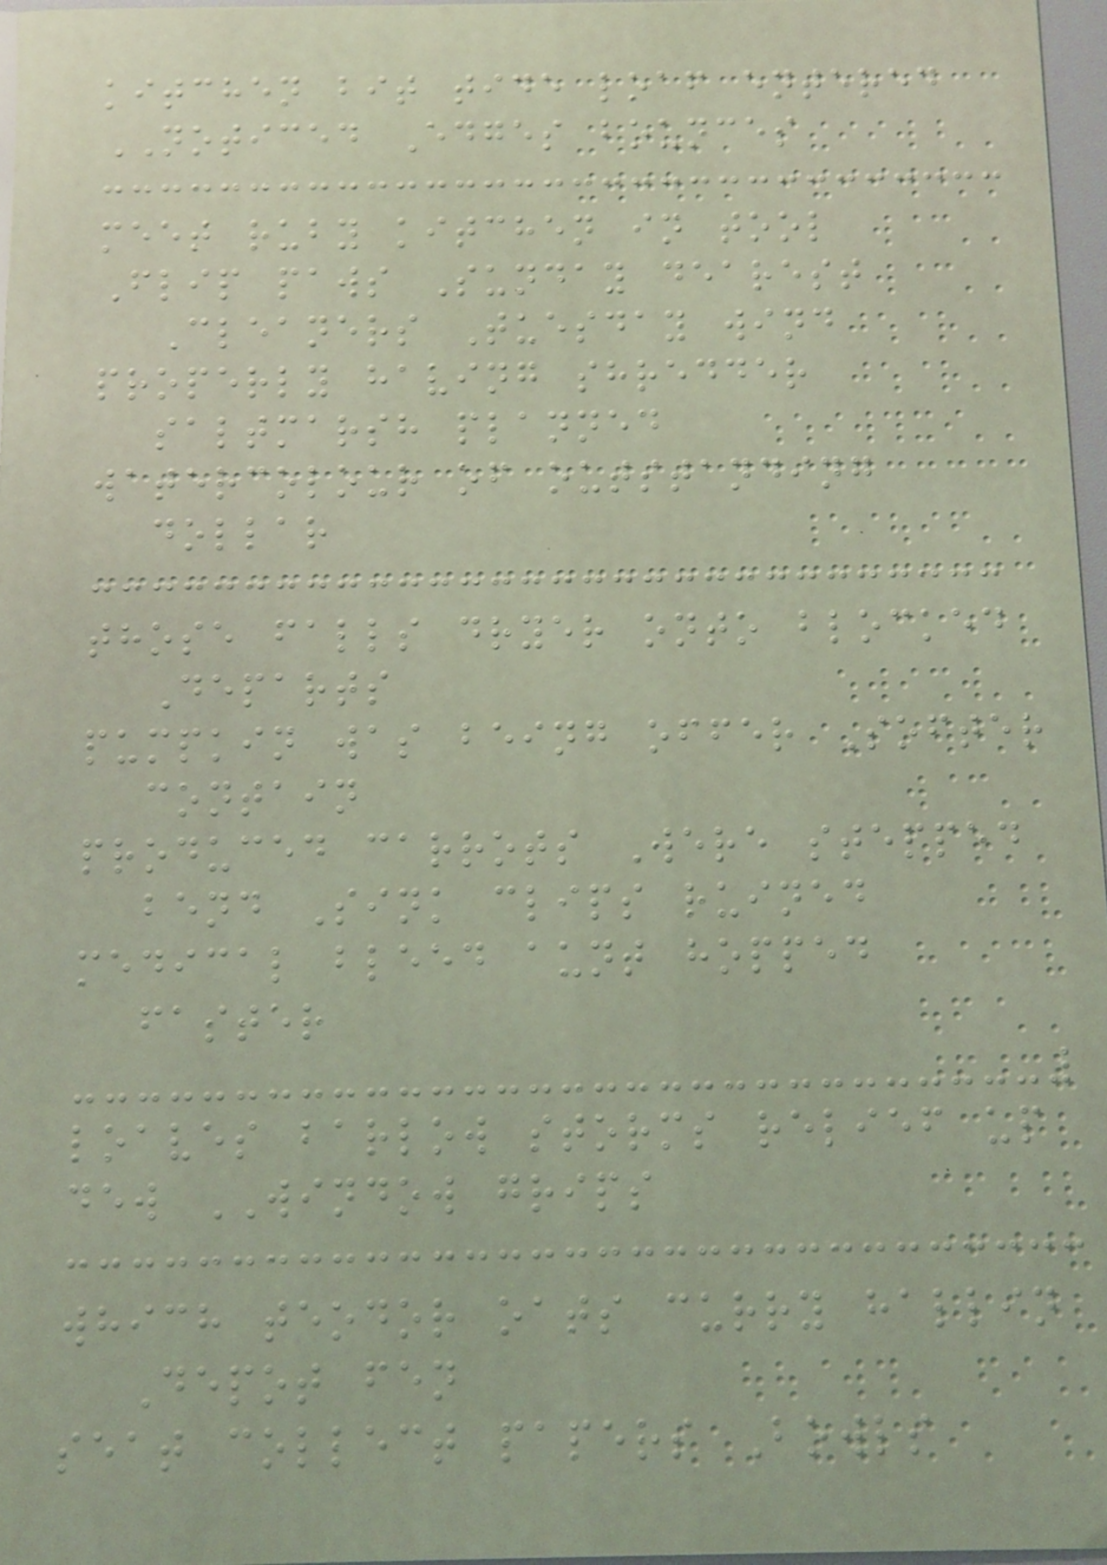kitchen bit tide loaf entered
NOTICED Edges bounces
meet ruby kitchen in tool
Flip paws Sunday dearest
Cleaners Tuesday wind
properly having shredder
saltmarsh planned
watercolour of outstanding
dollar
those falls dryer onto blocked
Departs
pumpkin was being offer Softer
contain
produced carrots Were stepped
bend Sink clips ruined
medical bleed aunt hopped
faster
loaves barlow storms relief up
dew WINDOW grips
which teodor oats curry hallin
Depot fen
seat collect papers Bowls
